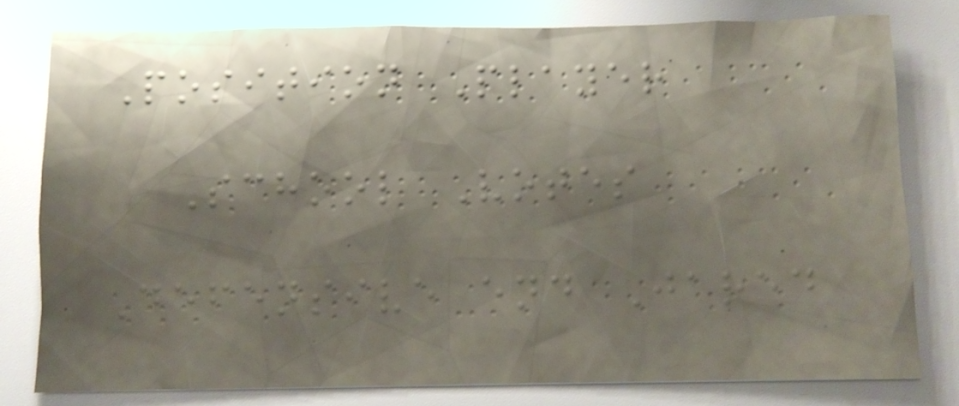Position Player
School Votes
Defensive end Jared
